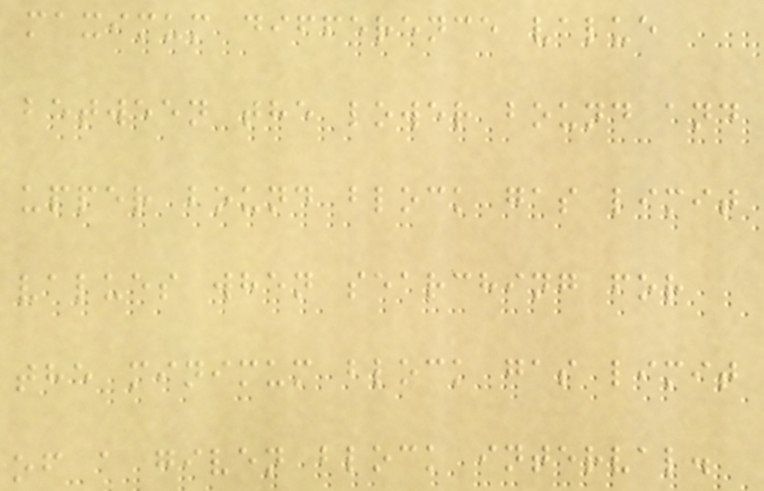maximum difference value
between the lower bound and
upper bound block gas limit
values when searching for
the minimum block gas limit
of a given block interval.
